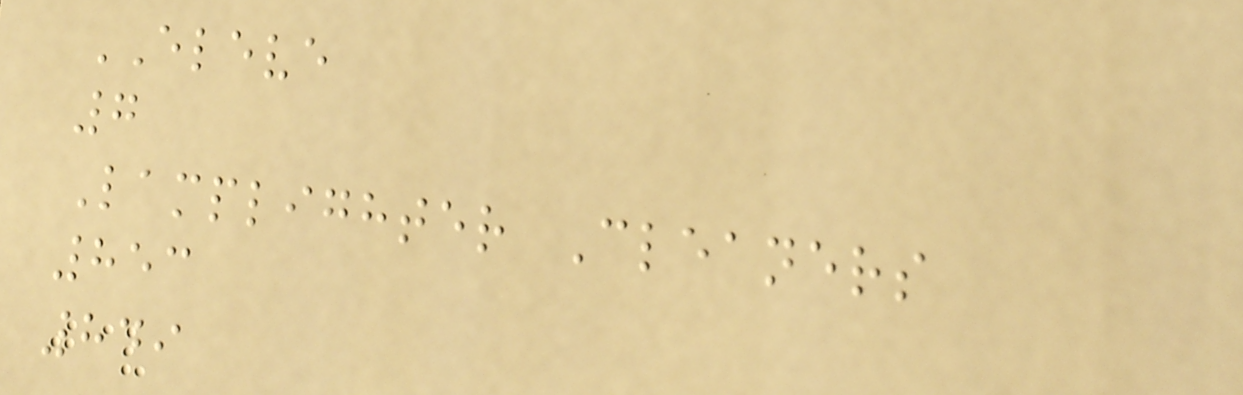ELEVE
7
Lamplighter Cleaners
853
849
